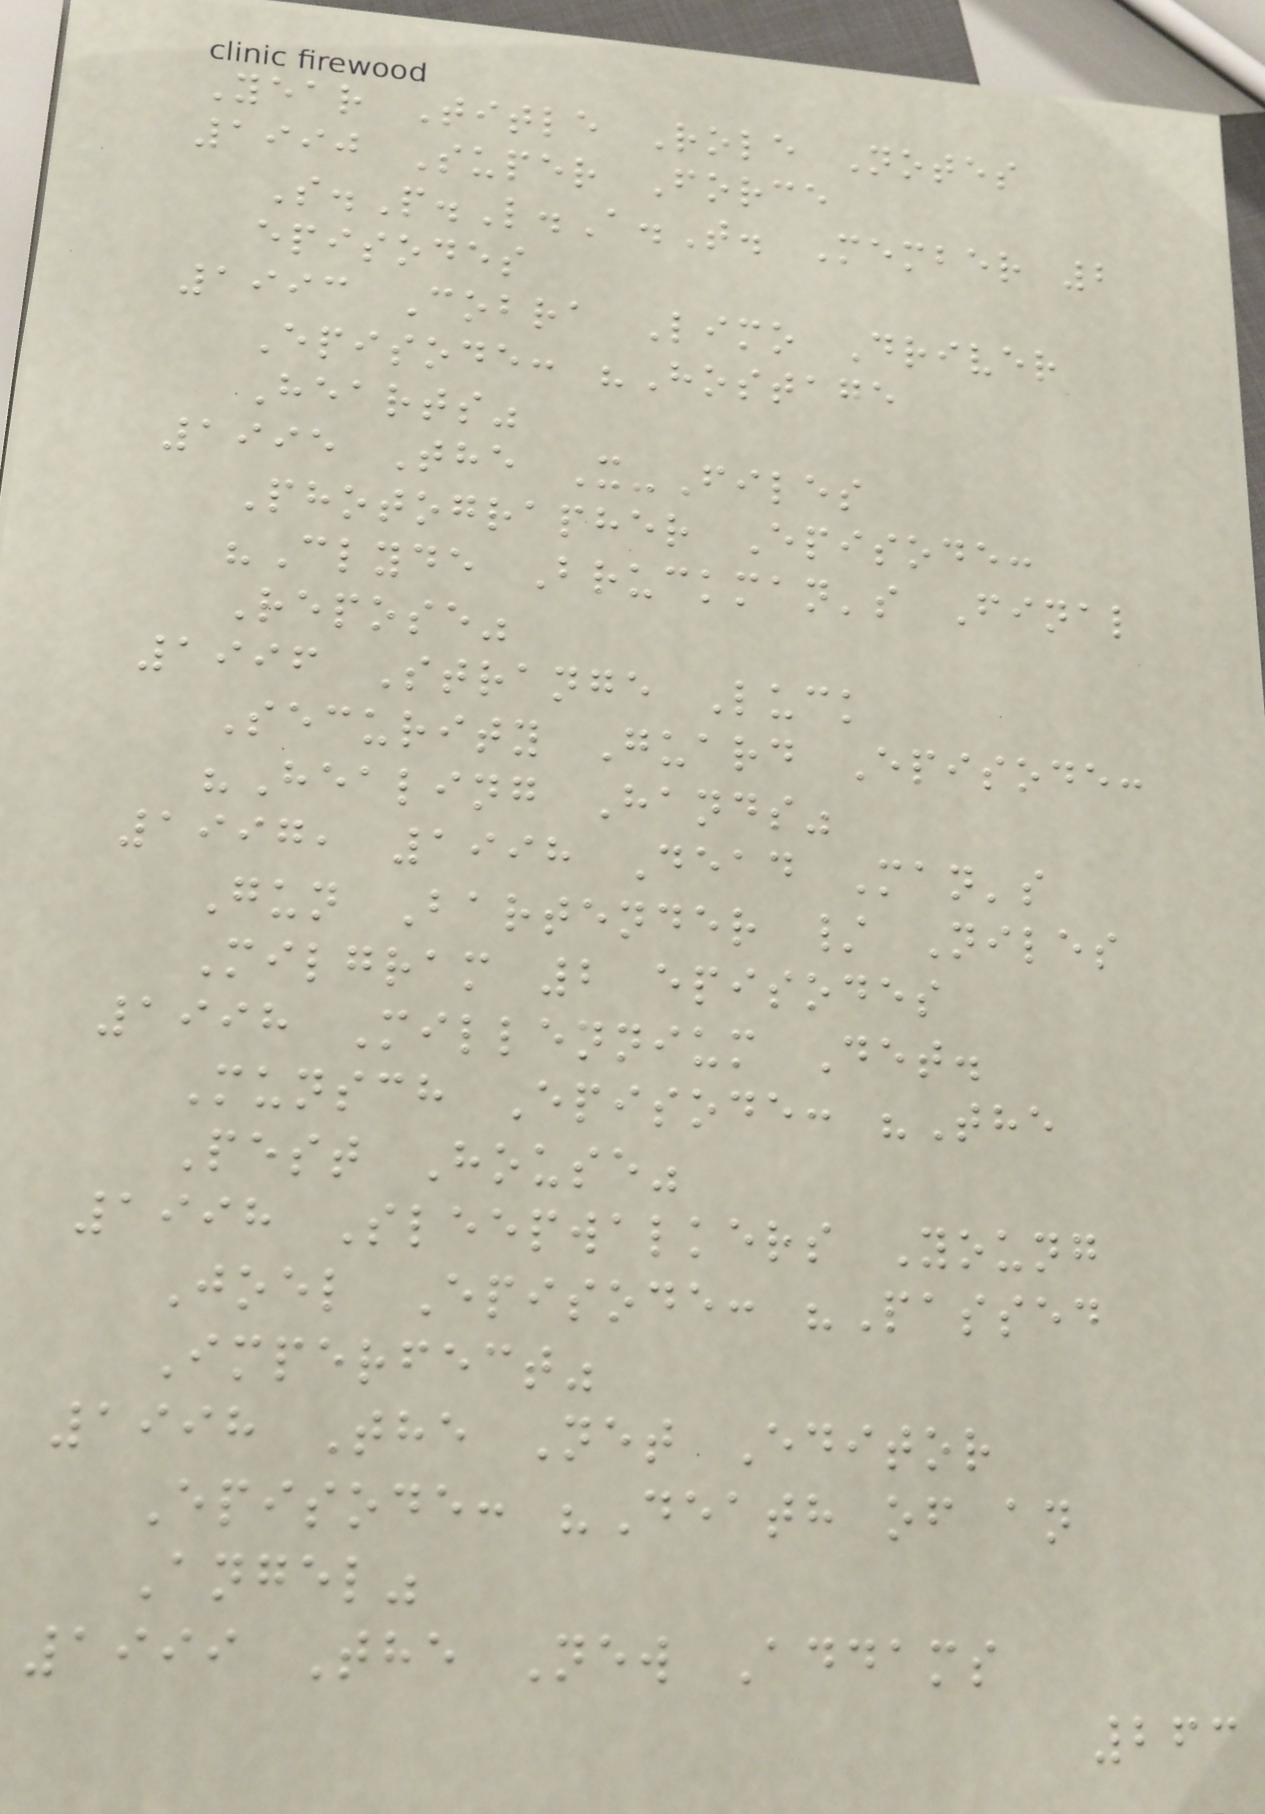Year Title Role Notes
1990 Super Force
S.P.L.A.T. Member 2
episodes
1993 Cobra Limo Driver
Episode: "Hostage
Hearts"
1995 The X-Files
Photographer Episode:
"Clyde Bruckman's Final
Repose"
1996 Strange Luck
Security Guard Episode:
"Healing Hands"
1997, 1998 Dead Man's
Gun Bartender / Niles
Milgram 2 episodes
1998 Millennium Det.
Munsch Episode: "The
Pest House"
1998 Sleepwalkers Young
Joel Episode: "Passed
Imperfect"
1998 The Net Editor
Episode: "Death of an
Angel"
1999 The New Addams
263
